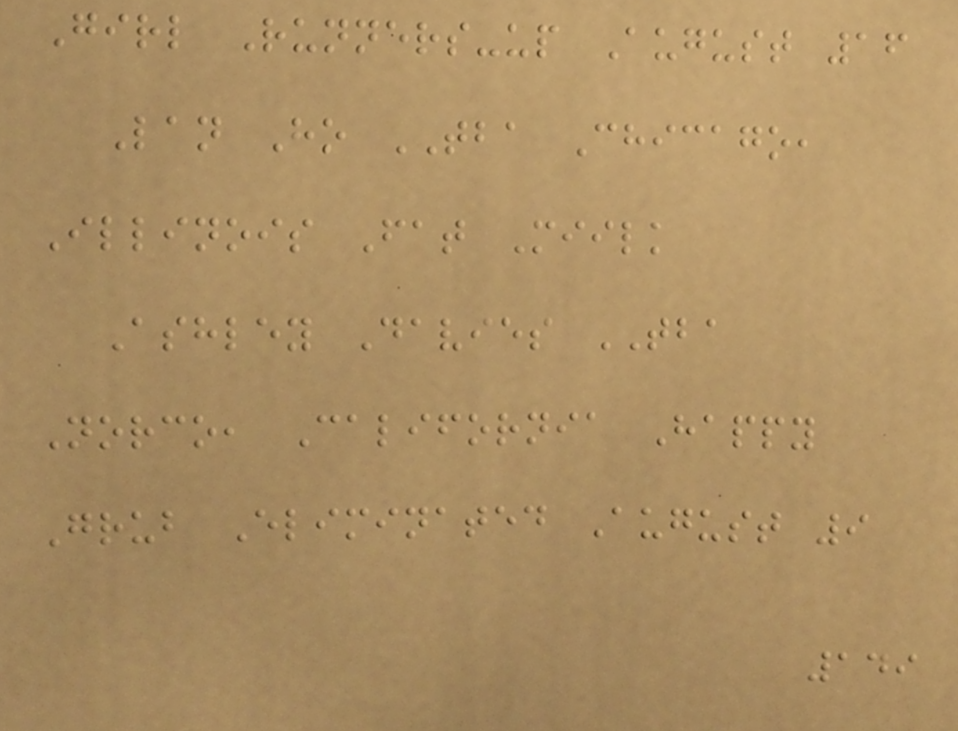Girl Runners-up August 16
Lan Ho TBA Chicago,
Illinois Fat Miilk
Ashley Davies TBA
Norco, California Happy
Grub Eliminated August 9
149
